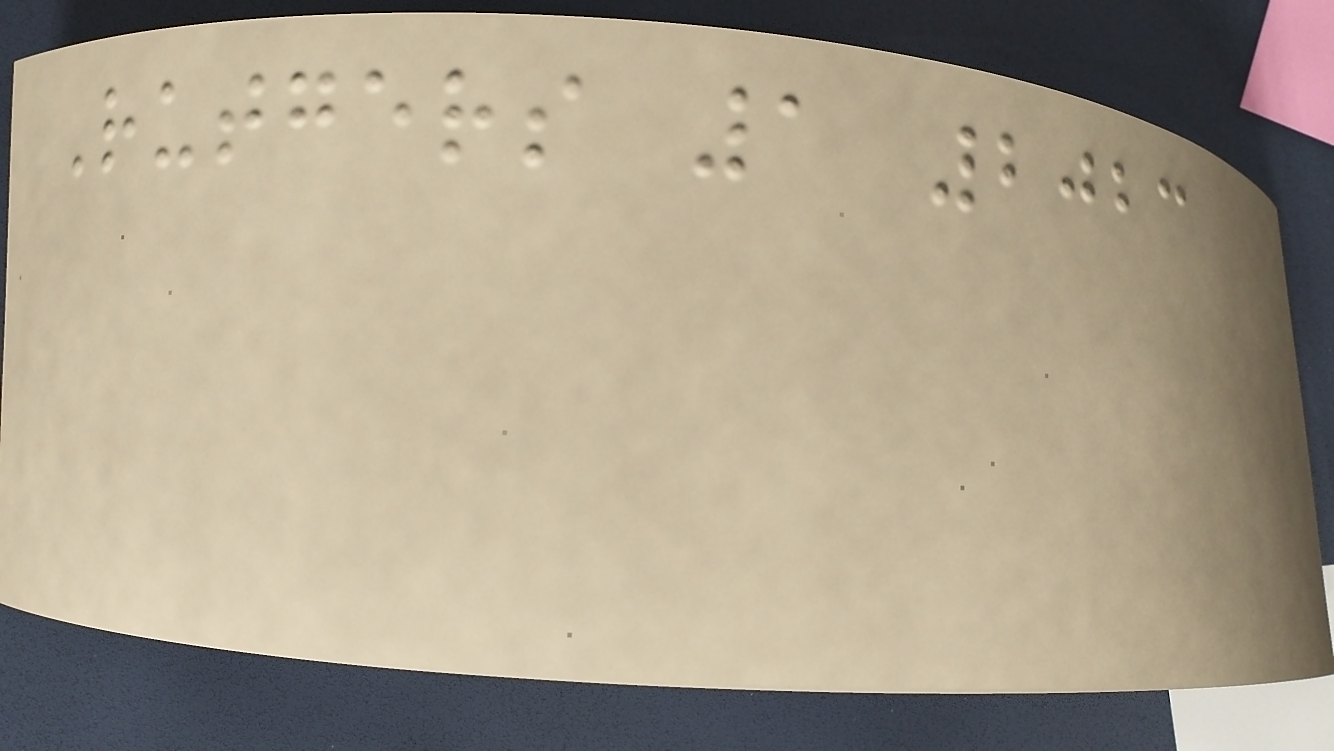Rutgers 1 2023
